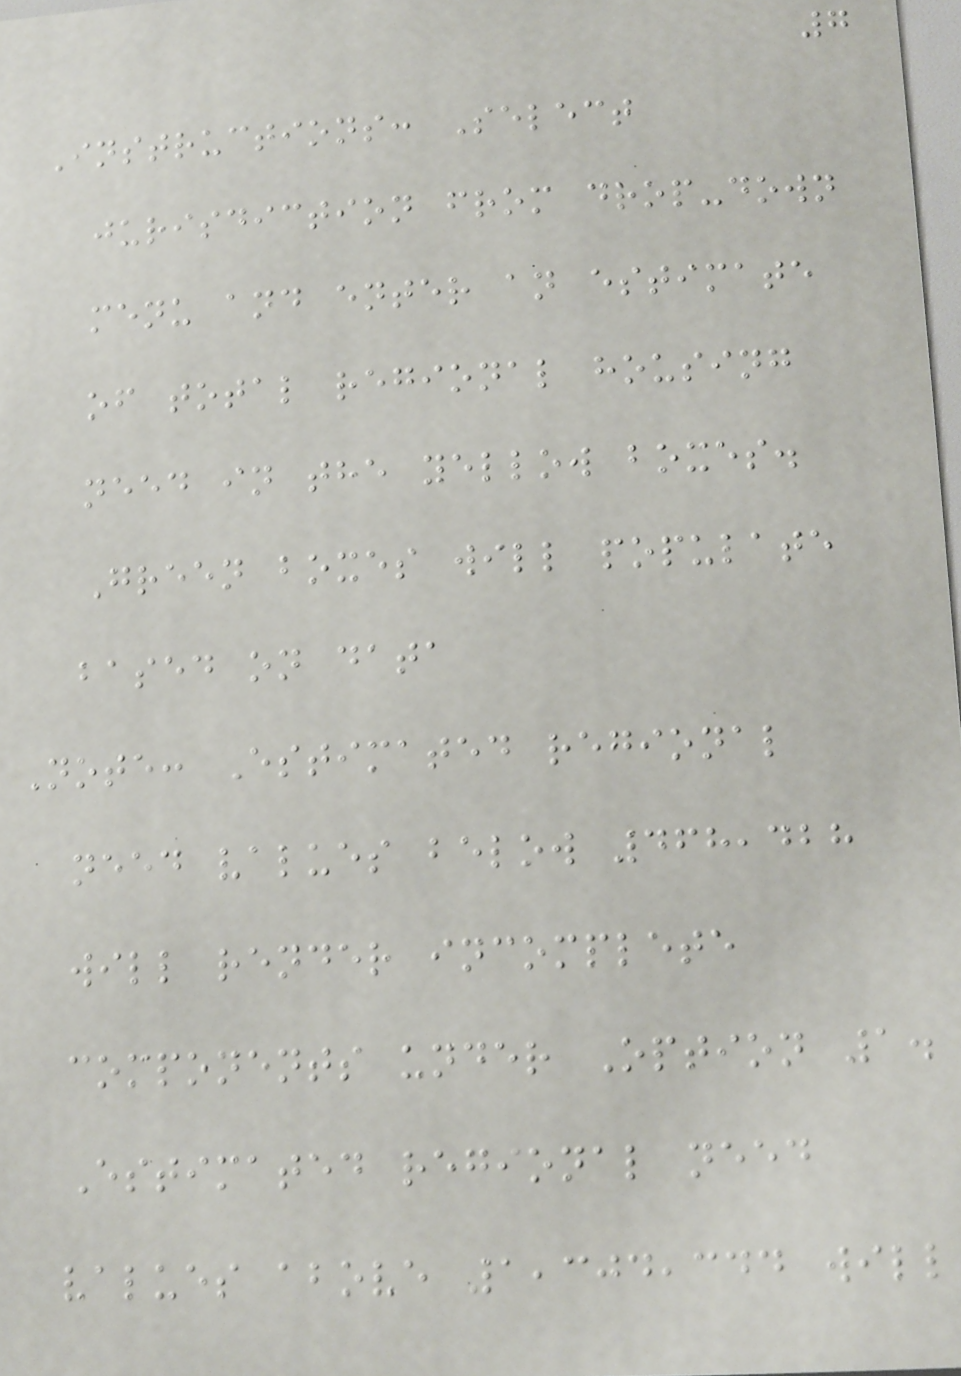7
Instructions: Select
jurisdiction from drop-down
menu and enter an estimate
of total regional housing
need in the yellow boxes.
Green boxes will populate
based on data
Note: Estimated regional
need values below 468,428
will render incomplete
components under Option 1.
Estimated regional need
values above 1,304,344 will
